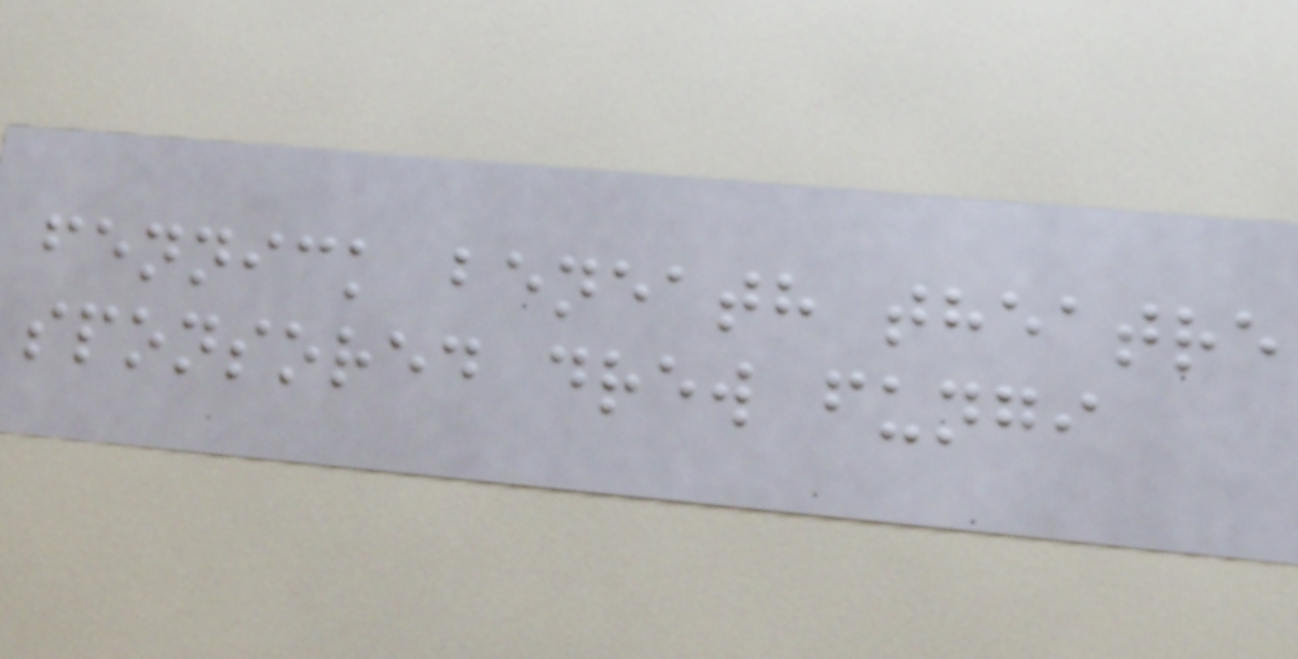fennick beneath theatre
sponsored drew fungi
